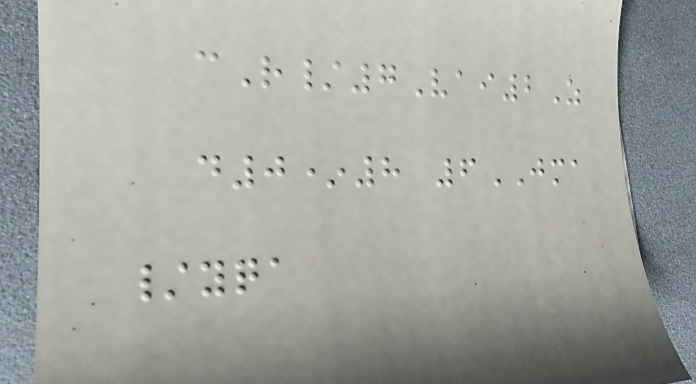cR/7Vai2Z
d0*8 6JMA
/yqa
